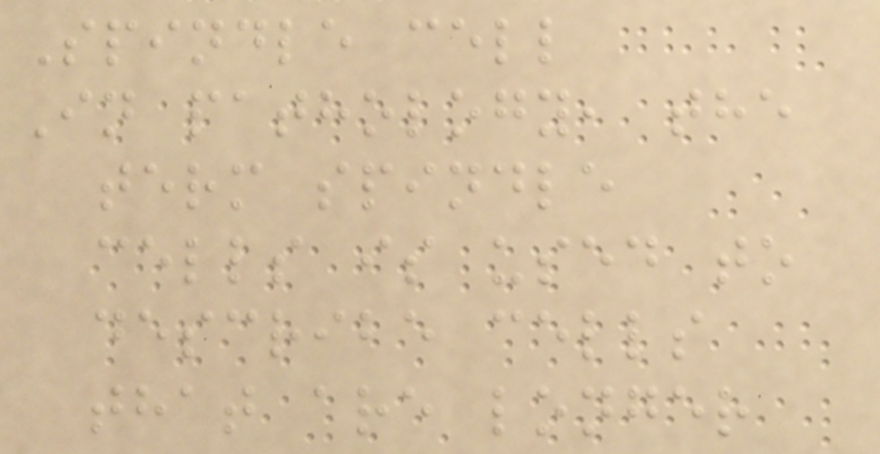Spindle cell
In pathology, the
term spindle
cells is used to
describe cells
that are longer
